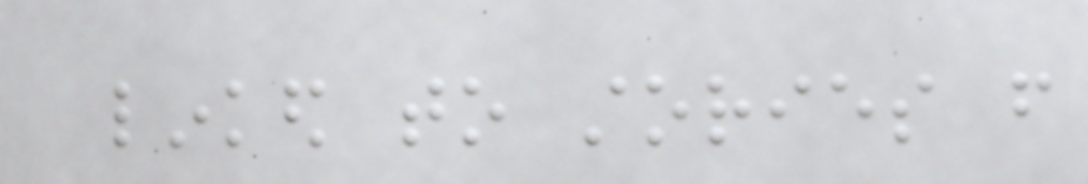linked to stories from
